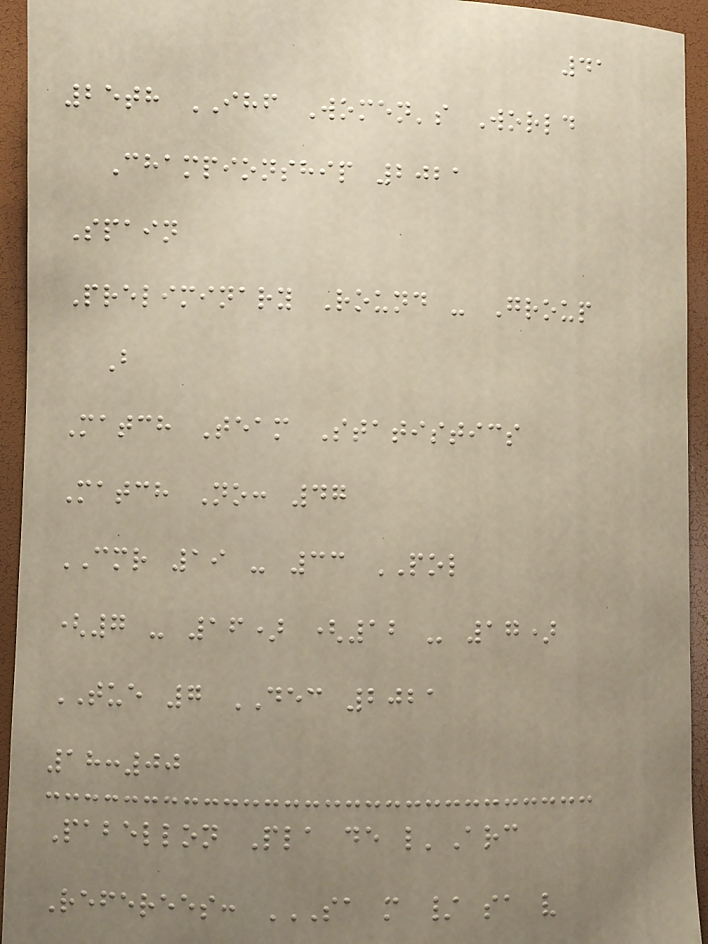41
25th IHF Women's World
Championship 2021
Spain
Preliminary Round - Group
B
Match Team Statistics
Match No: 47
CMR 19 - 33 POL
(7 - 16) (12 - 17)
TUE 7 DEC 2021
18:00
Pabellon Pla de l'Arc
Referees: SA M / SA V
